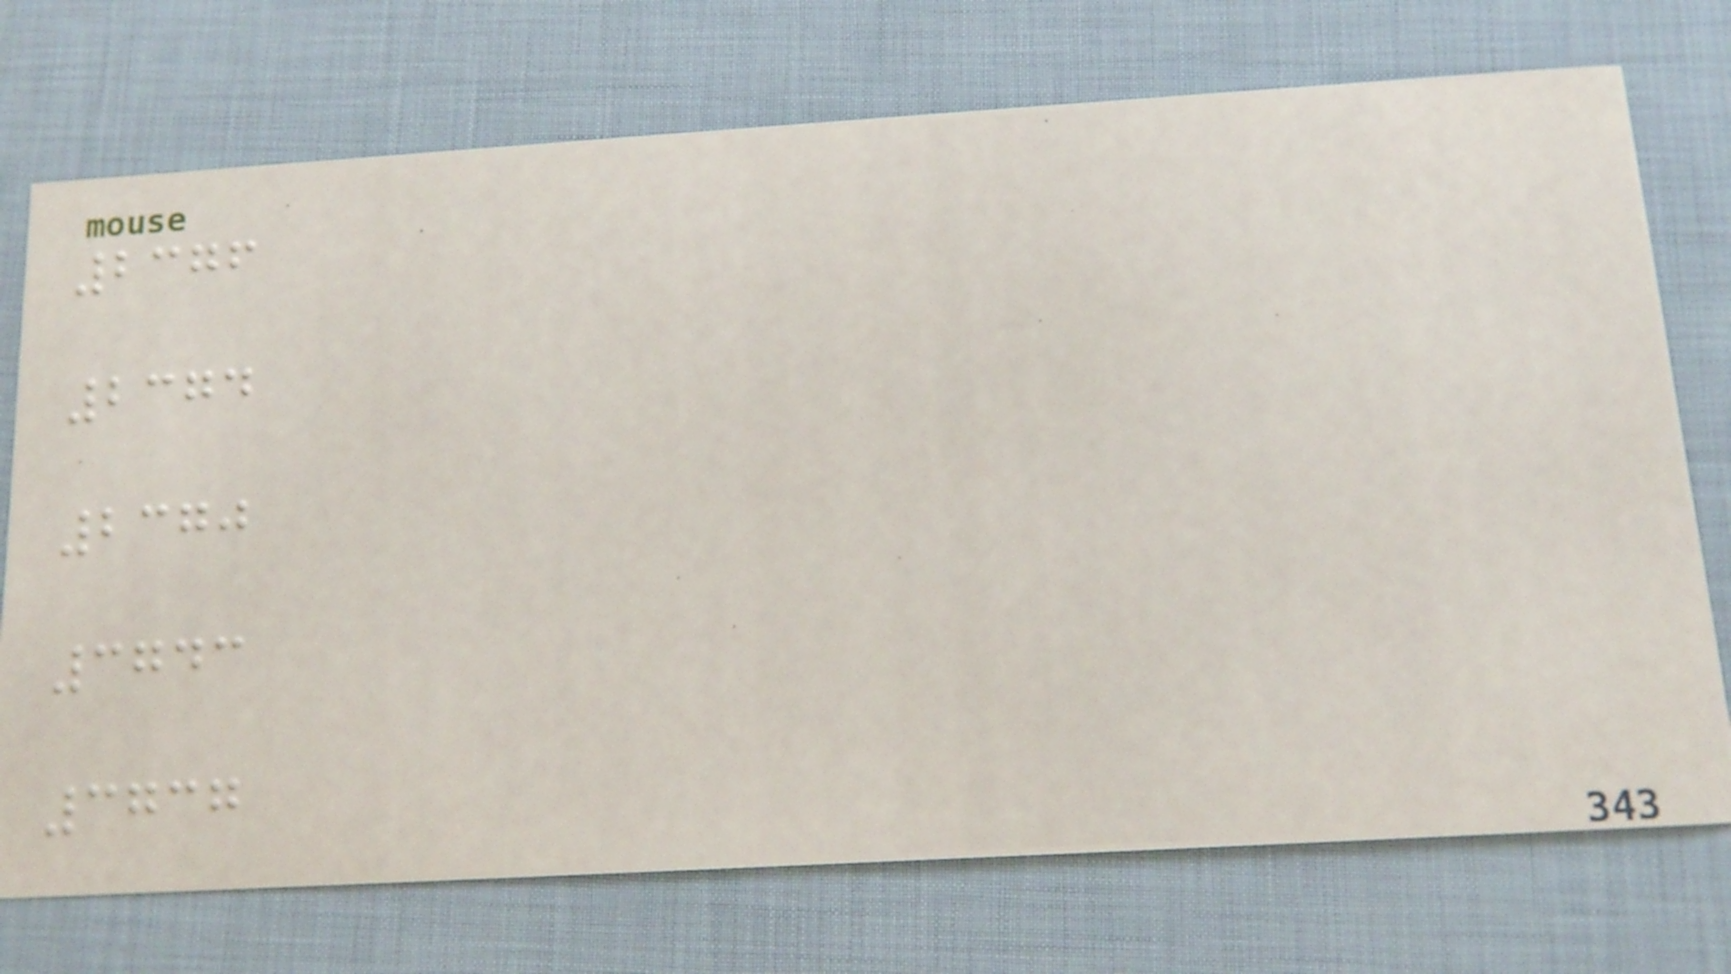2376
2374
2370
3743
3737
